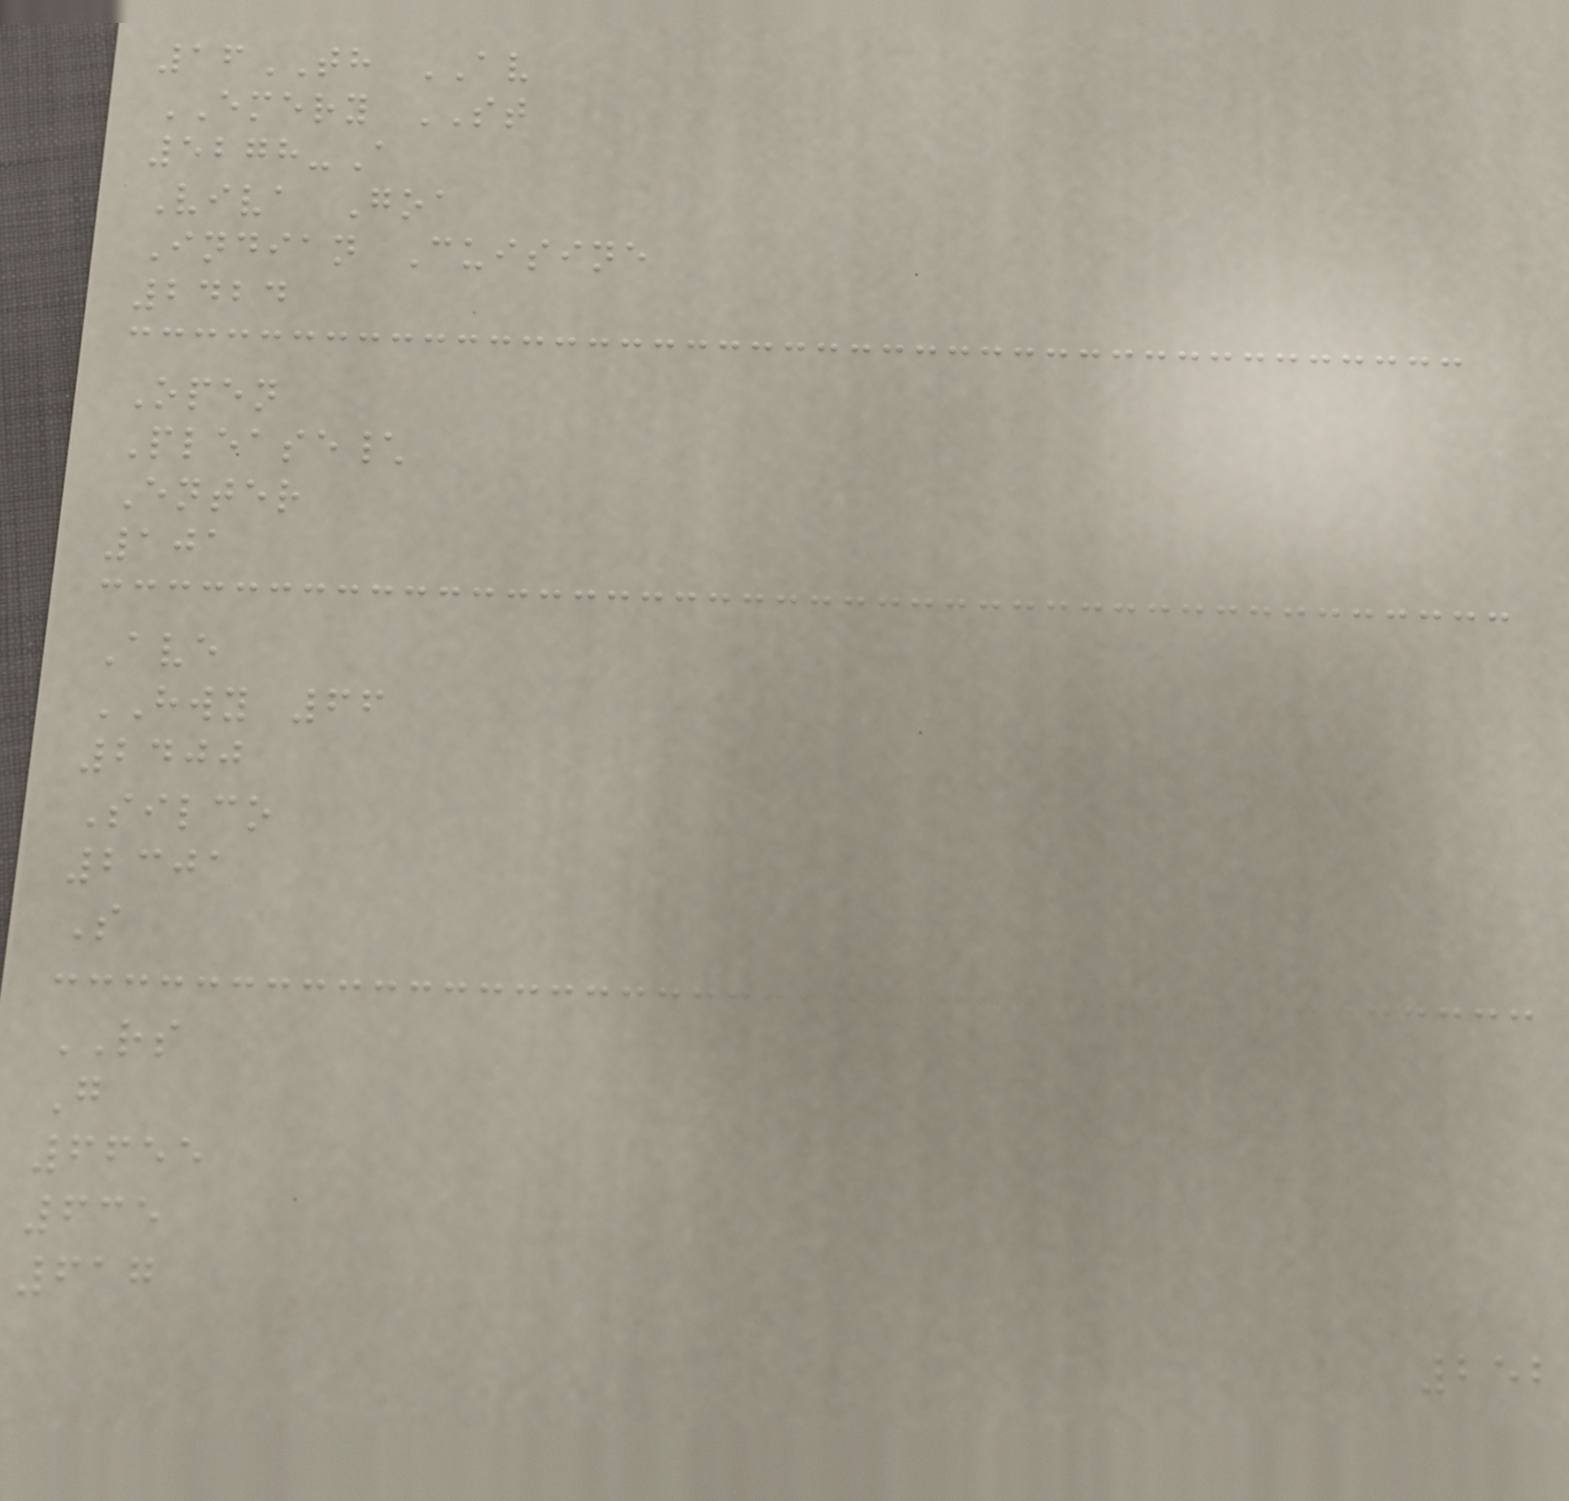16TH AV
EMERY ST
5278-A
Viva Goa
Indian Cuisine
2424
Open
Please\
Enter
101
Ave
HWY 66
2400
Silco
2301
S
RS
G
6655
635
617
252
